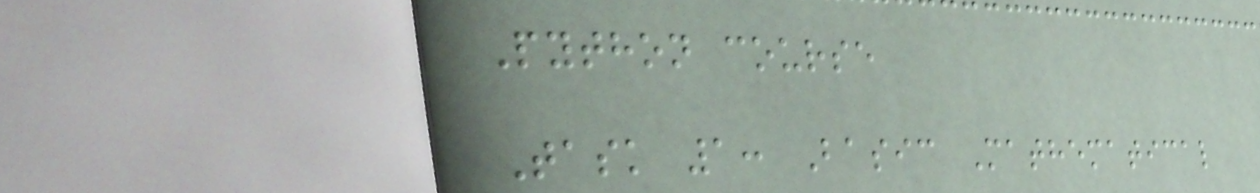Python course
Task 1: Basic Mathematical
